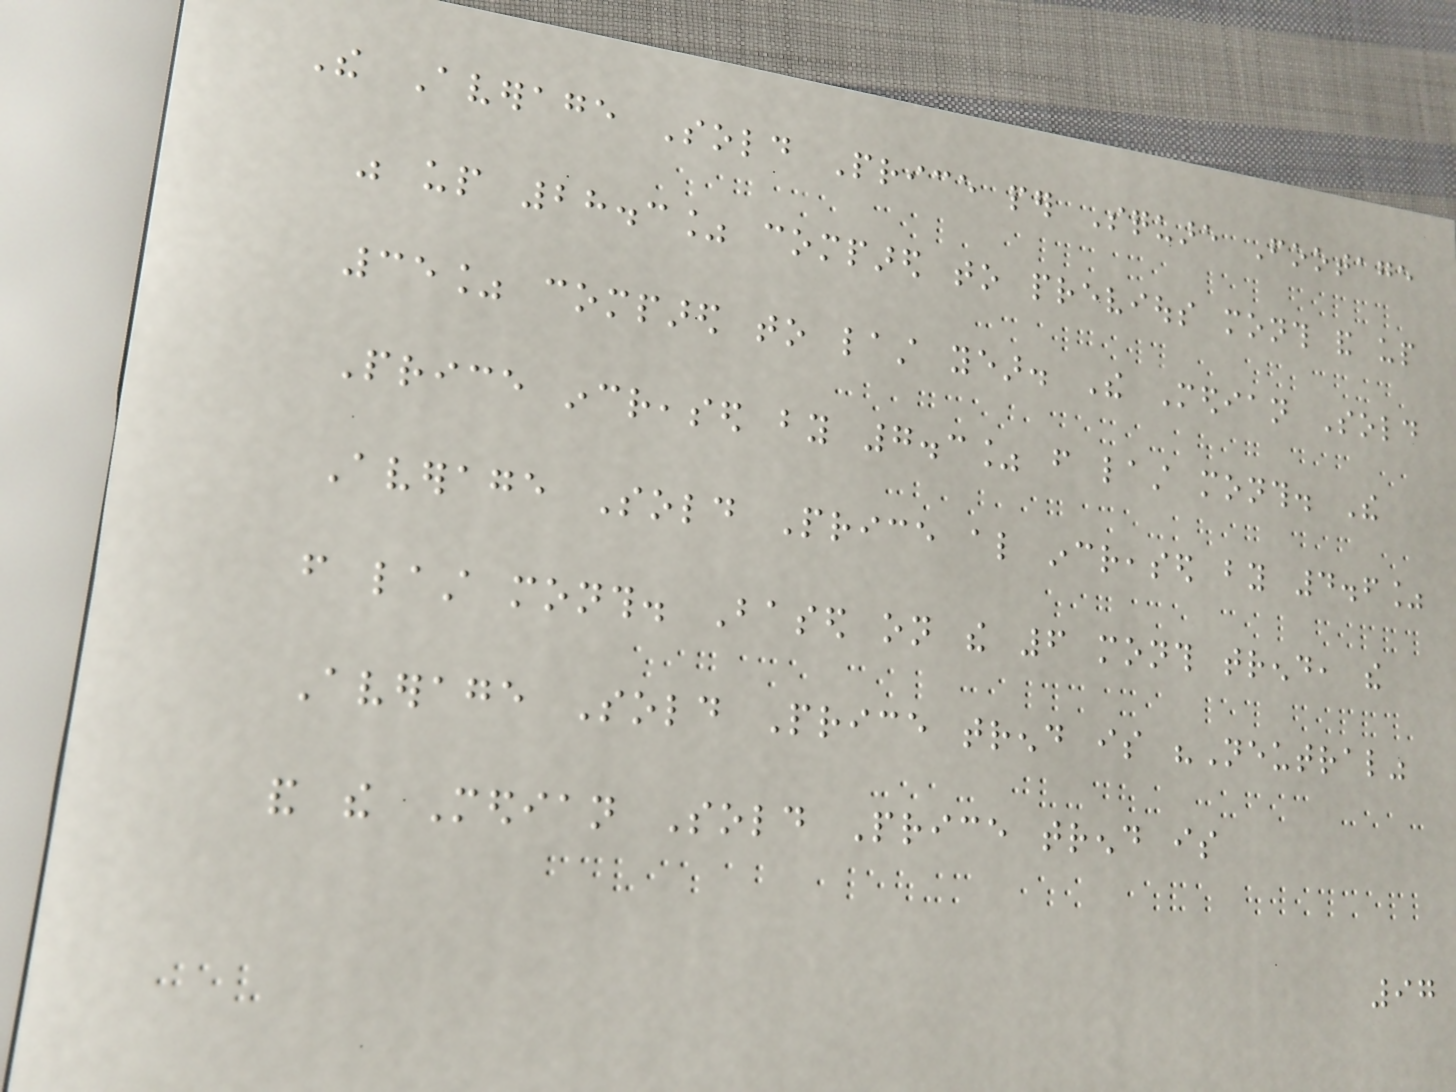The Average Sold Price per Square Footage
was up 28.3% compared to previous month and up
35% compared to last year. The Median Sold
Price increased by 7.3% from last month. The
Average Sold Price also increased by 4.6%
from last month. Based on the 6 month trend, the
Average Sold Price trend is "Neutral"
and the Median Sold Price trend is
97
